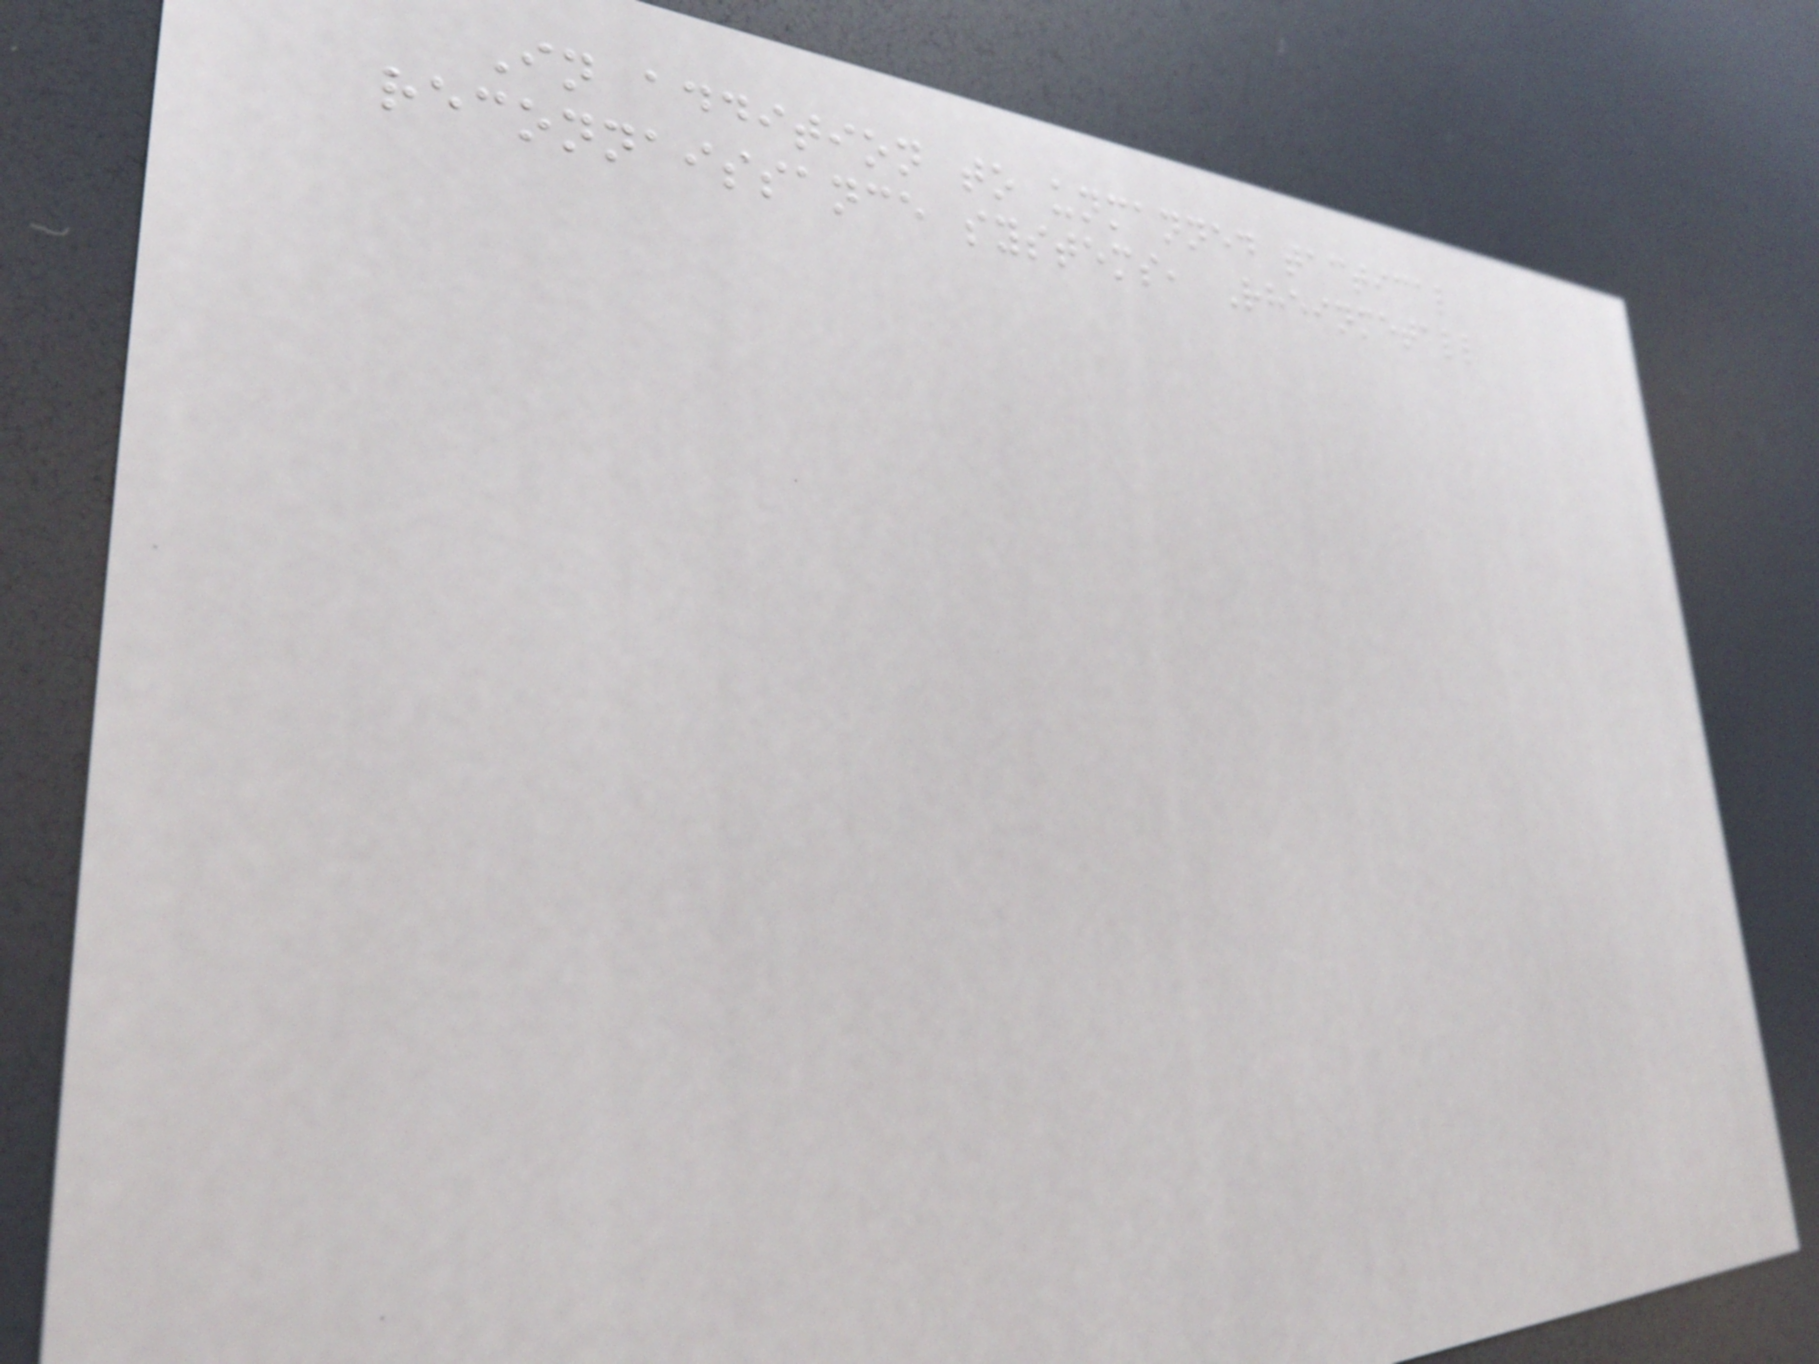In addition to unmanned tactical
reconnaissance systems, Rheinmetall
